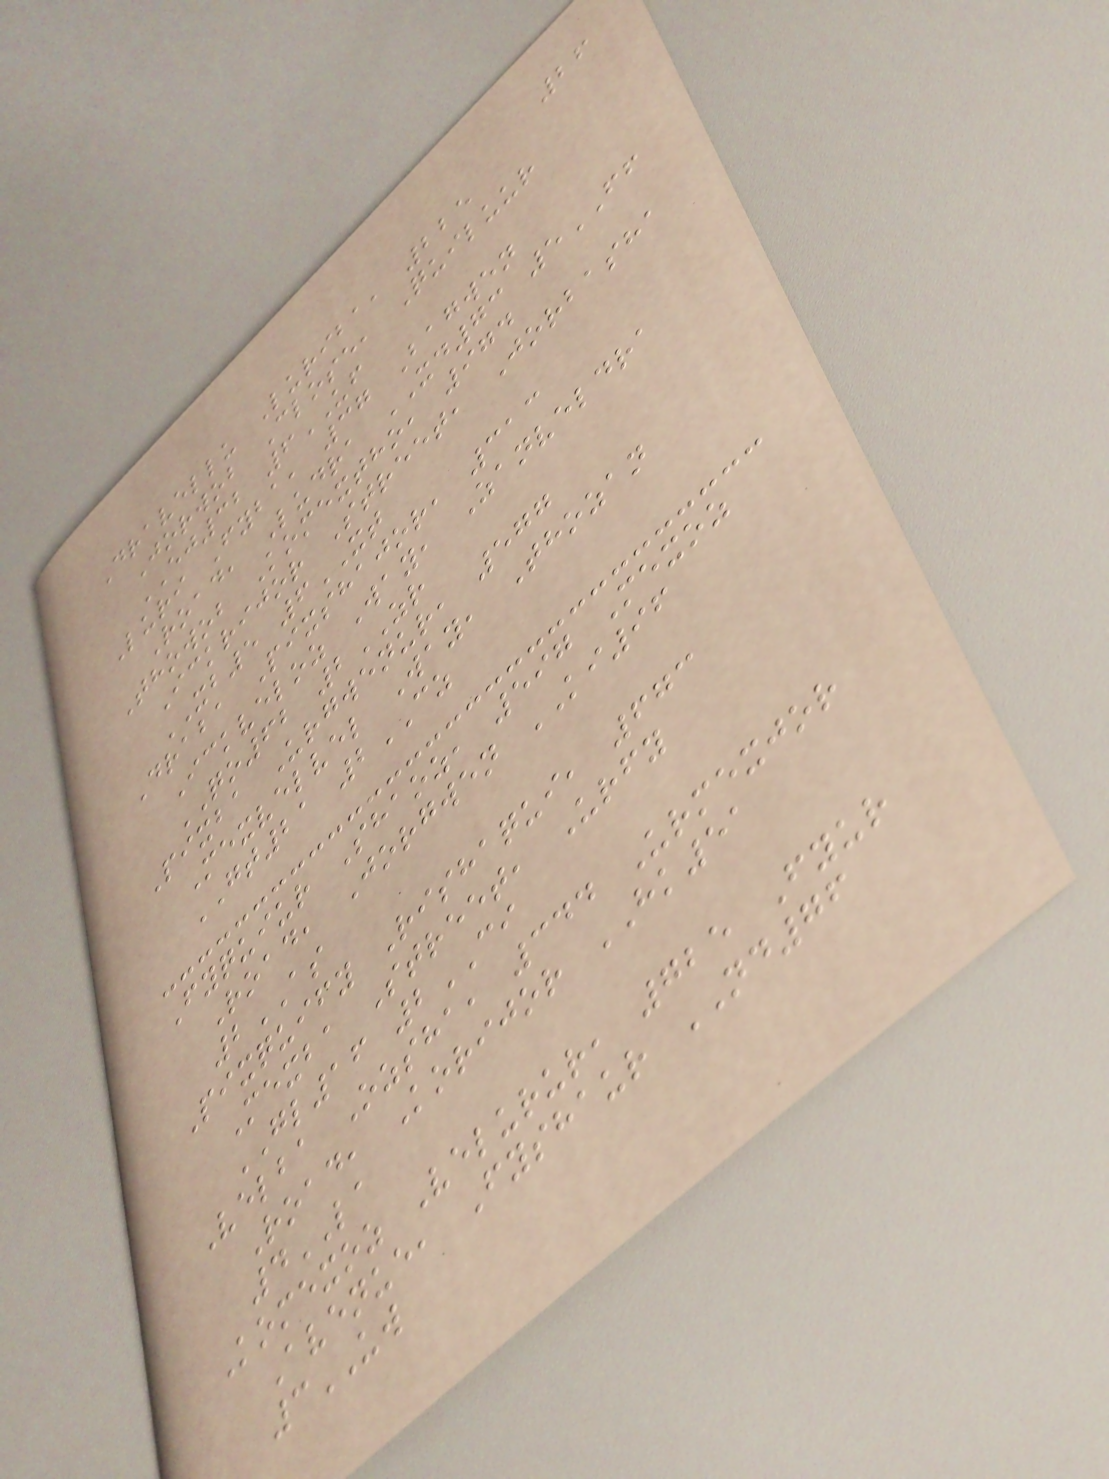26
Dravellu Luriba, 225
Jorwob Close, Quiluur
EJ32 6UF
Luri Fyba, 37 Bagwen
Road, Ludra XD73 5FF
Thowob Komextho, 974
Ickrijor Street, Jorbasha
XB5 6XT
Draba Pixshajor, 313
Ickveloz Way, Zanveldra
QO62 2ZR
Pixba Urgwenur, 577
Mexvelvel Way, Thozan
GT21 2CZ
Fyquiur Shaoz, 597 Mexoz
Road, Jorgwen KI96
2AS
Pixquify Rishaqui, 673
Mexba Street, Urfy
GL16 2CI
Velba Ozsha, 344 Urmexjor
Road, Korijor HK51
4LA
Komexoz Velurur, 725 Fyur
Avenue, Fyshaur ND76
3UW
